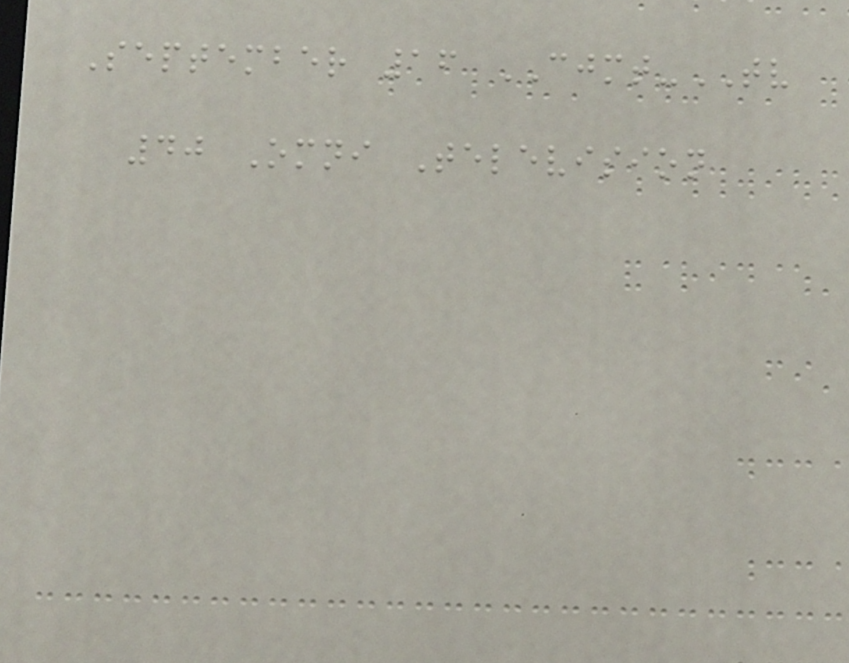September 16 CJMT-TV
40 Omni Television
